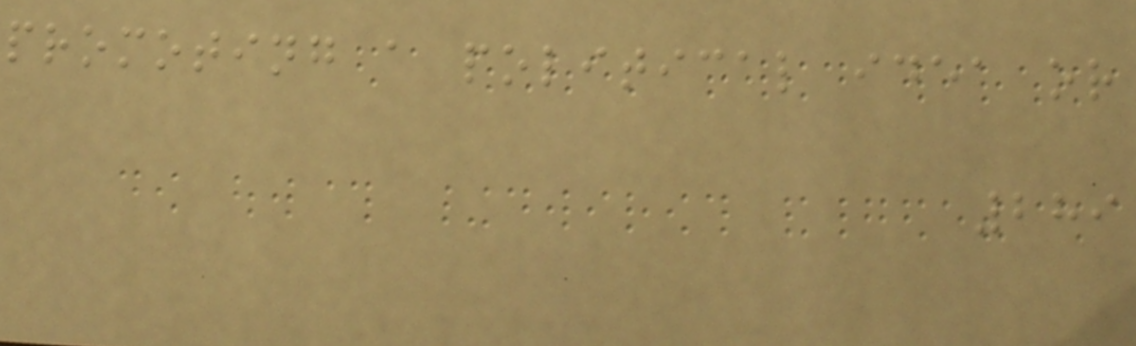promoting a political idea or
289
